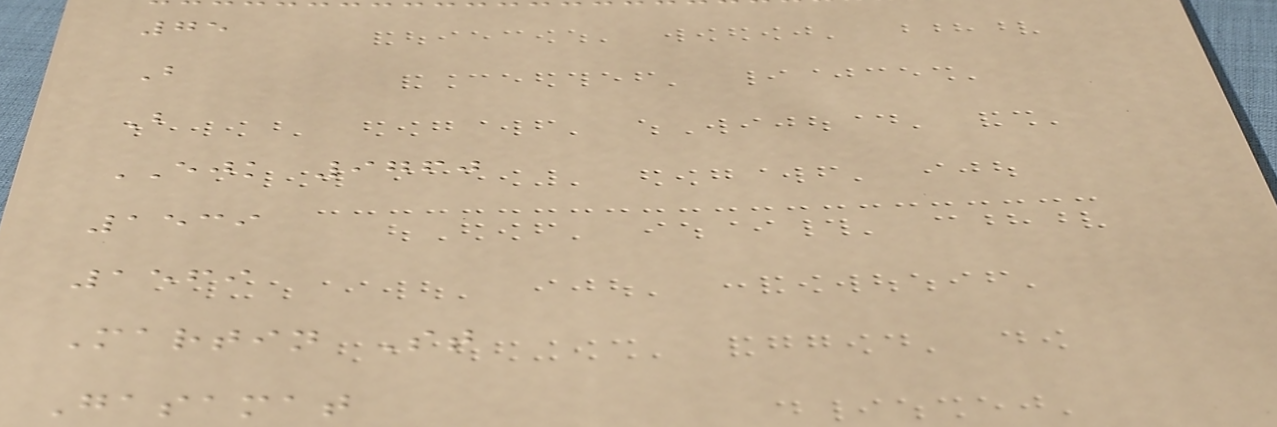75
B
B
EJK 9760
1539
1569
Martin St
Gasamat
